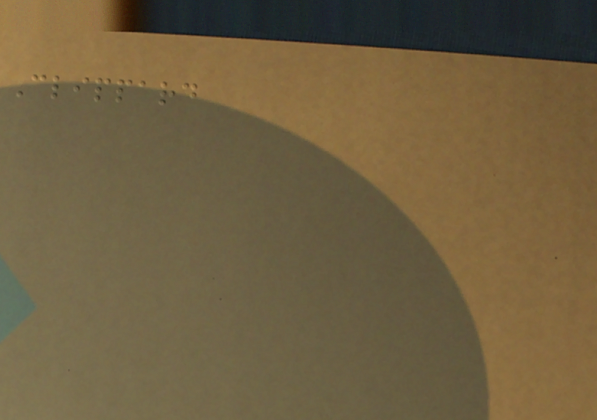Clippard
